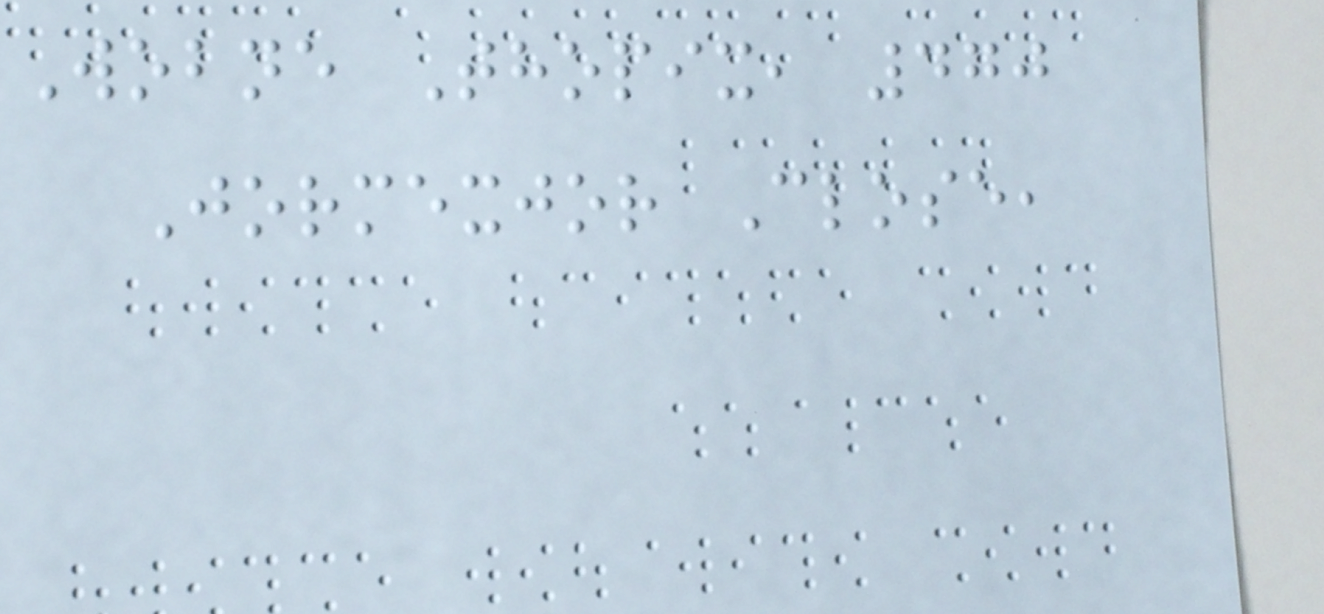Wobne Thopix, 470
Jormexjor Close,
